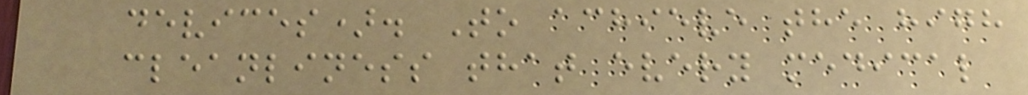devices). To achieve the high
cleanliness that every medical
